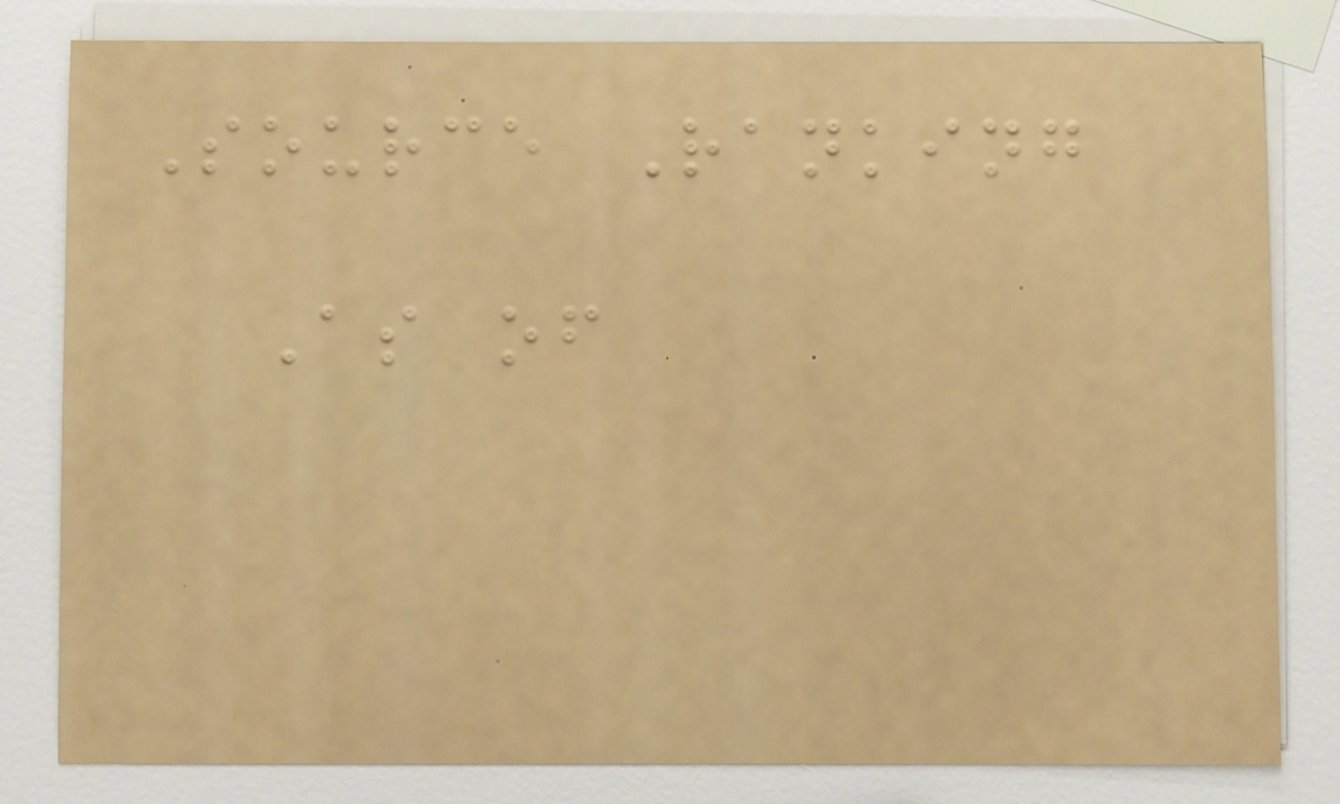Source Ranking
As of
